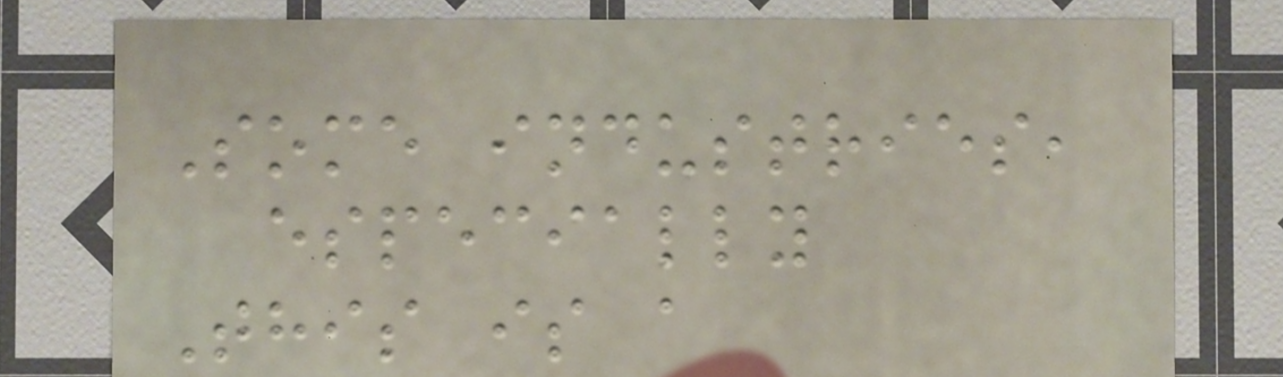Some industries,
especially
This is a
